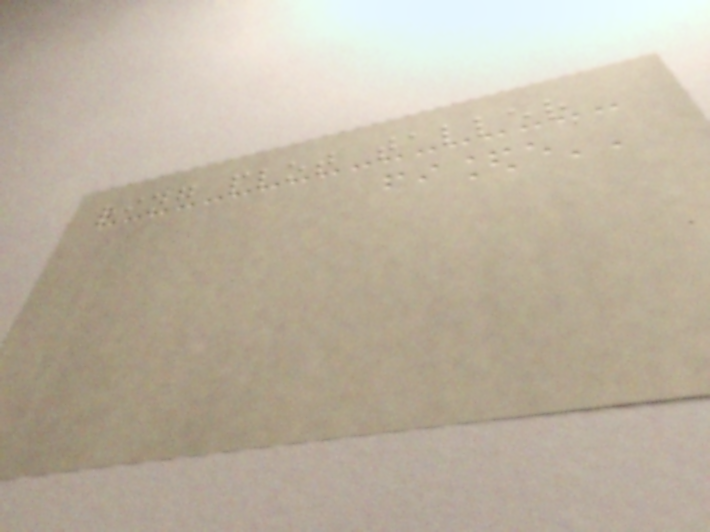ring plot taller
